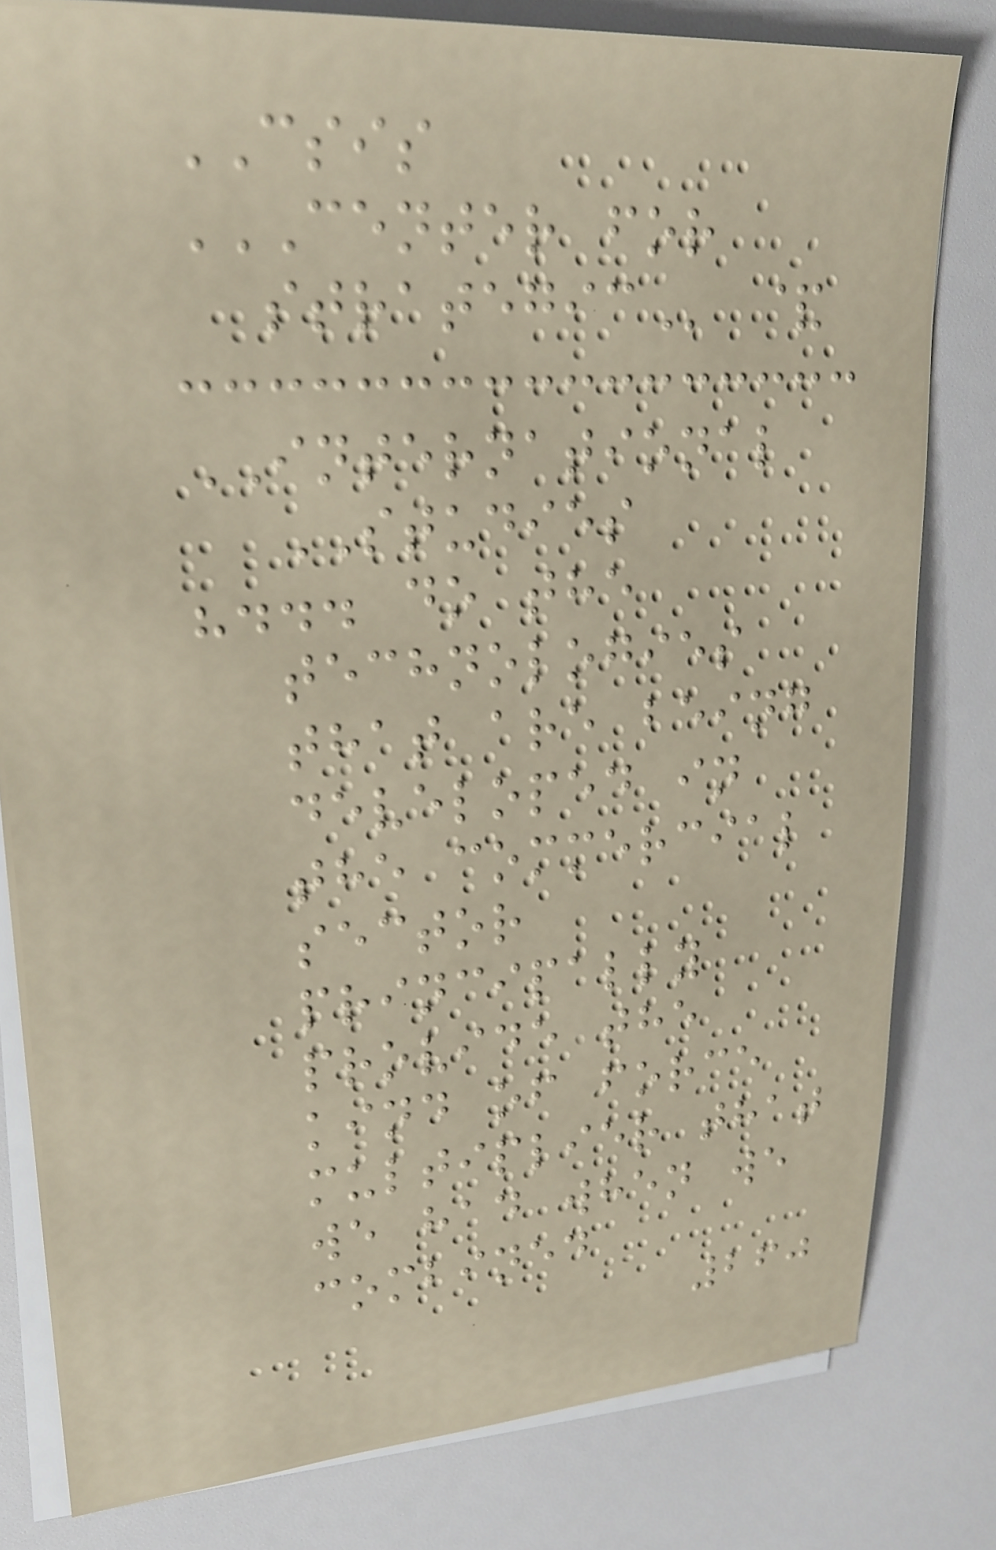CSIS
CENTER FOR
STRATEGIC &
INTERNATIONAL
STUDIES
"... do the
technologies
that are being
developed in
the commercial
sector
principally
provide the
kind of force
multiplier that
we had when we
combined
260
